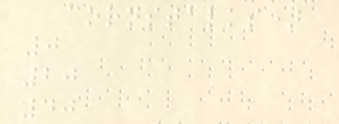cornstalks)
0
20
40
